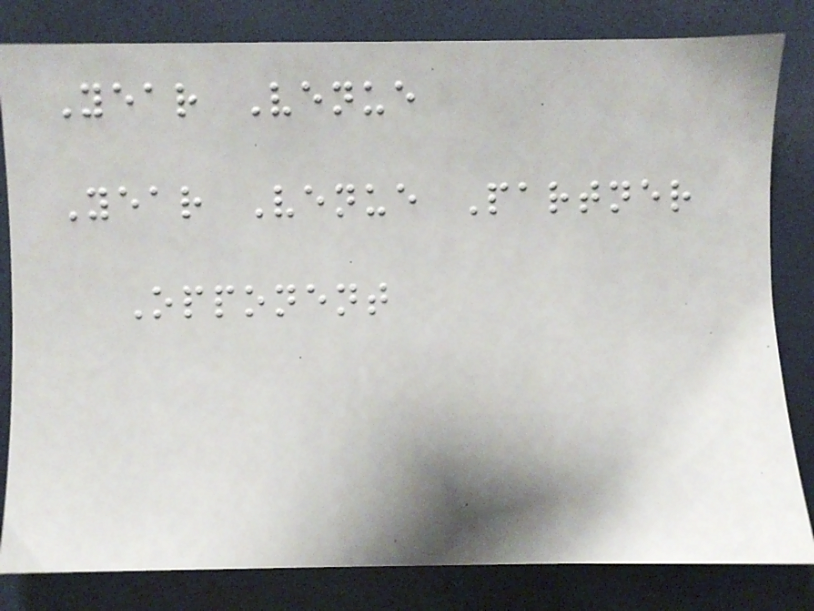Year Venue
Year Venue Partner
Opponent
